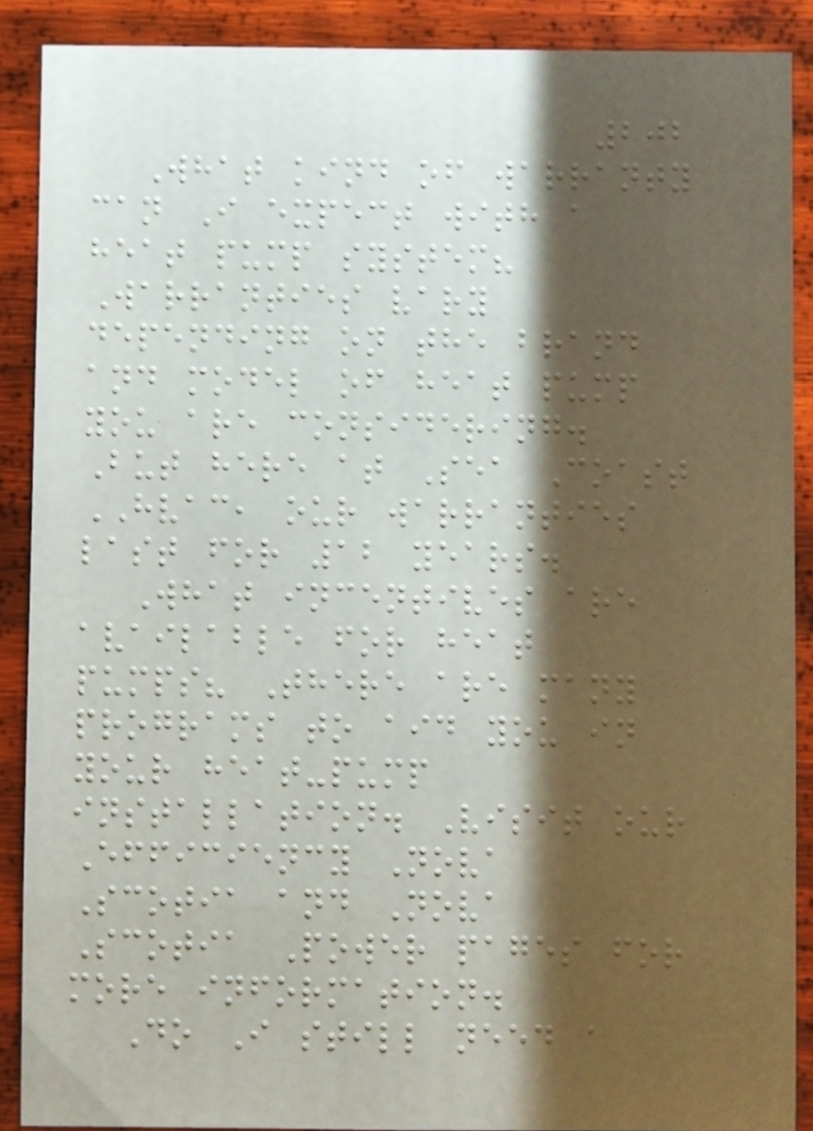202
What kind of warranty
can I expect with a
heat pump system?
Warranties vary
depending on the brand
and model of heat pump
you are considering.
But here at Sea Coast
HVAC, our warranties
last for 12 years.
What incentives are
available for heat
pumps? There are many
programs to aid you in
your heat-pump
installation. Visit our
Efficiency Nova
Scotia and Nova
Scotia Power pages for
more information.
Do I still need a
